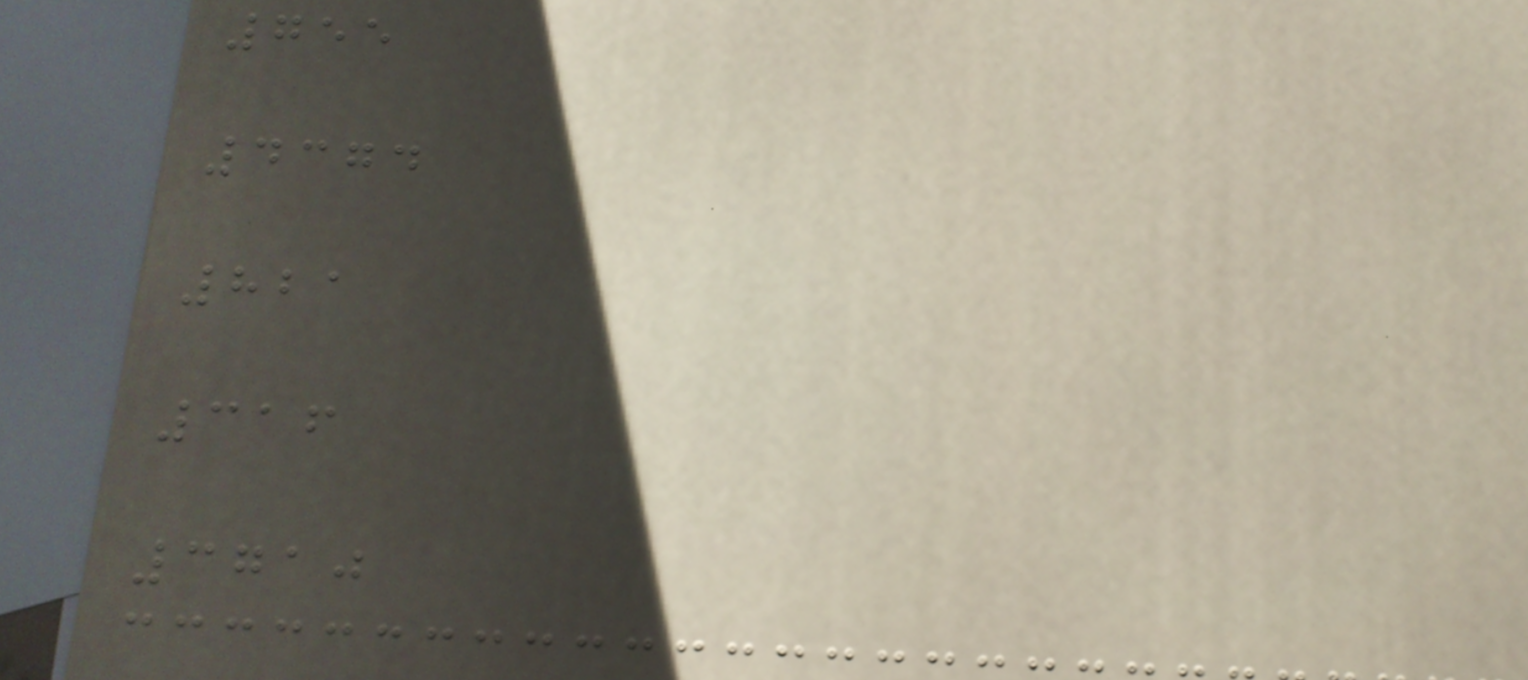755
4374
821
316
3710
